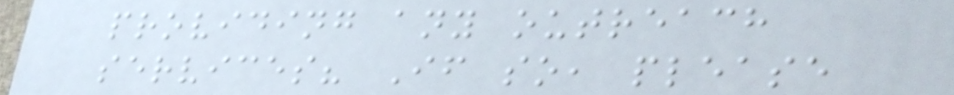providing any outreach
services? If so, please
